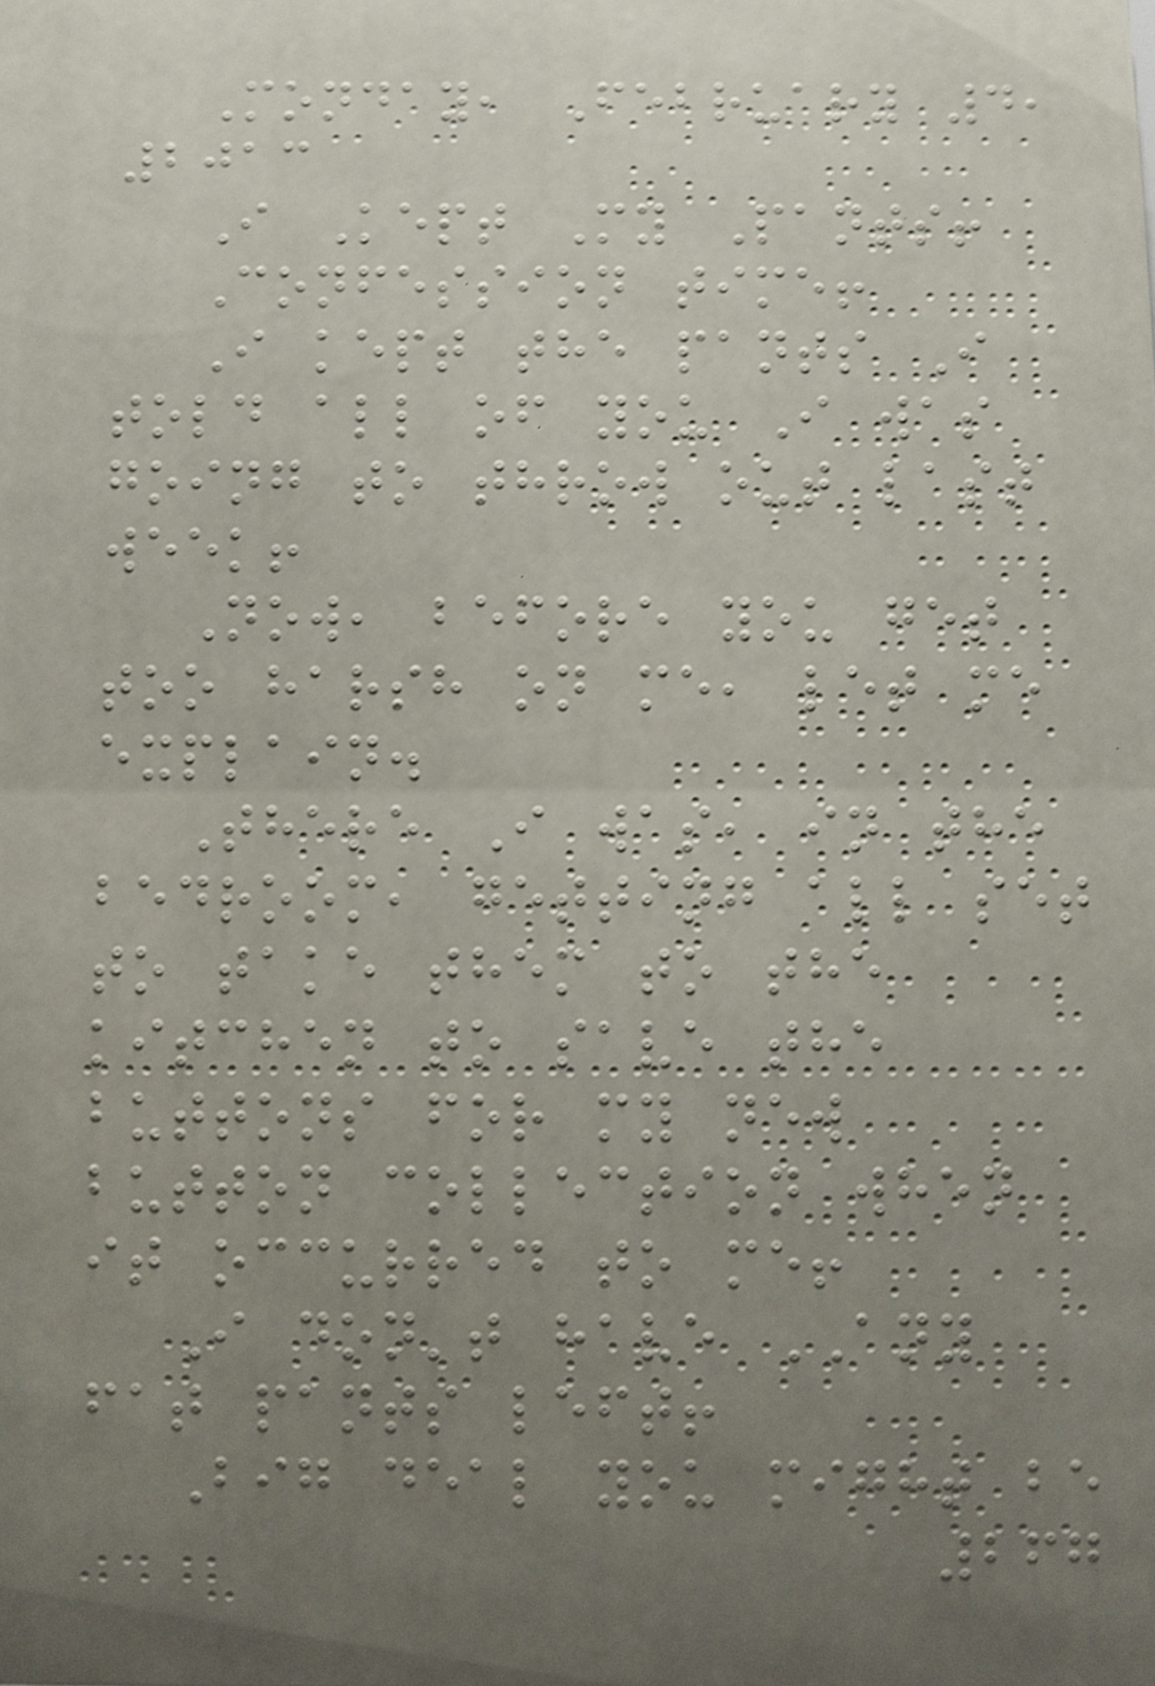Monday, February 4,
2013
I Kept My Pants!
Confession time!
I kept the pants I
told all of you I was
going to throw out last
week!
Now, before you get
too harsh on me, let me
explain.
There I was, in the
bedroom, getting all set
to take them to the
kitchen to save the
buttons for my new
button collection when
it occurred to me!
I don't have ANY
fat pants left!
Big deal you might be
267
